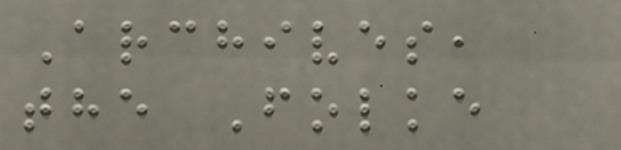Archives,
the Folke
